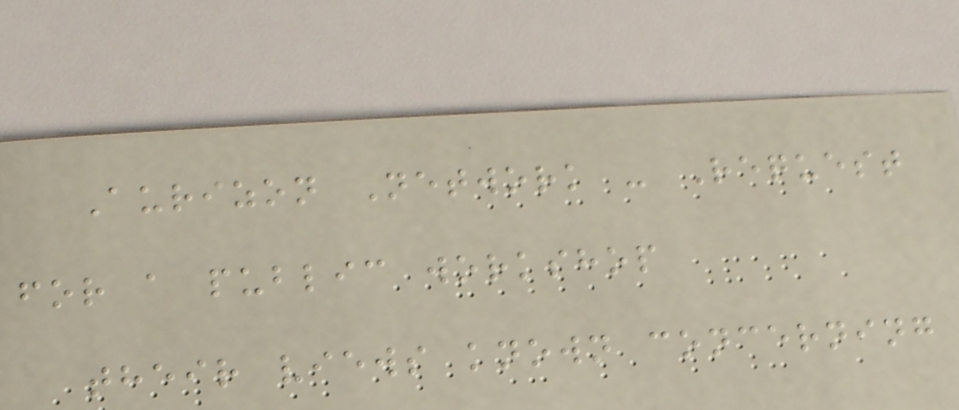Aurizon Network - Request
for a public workshop
their views known concerning
